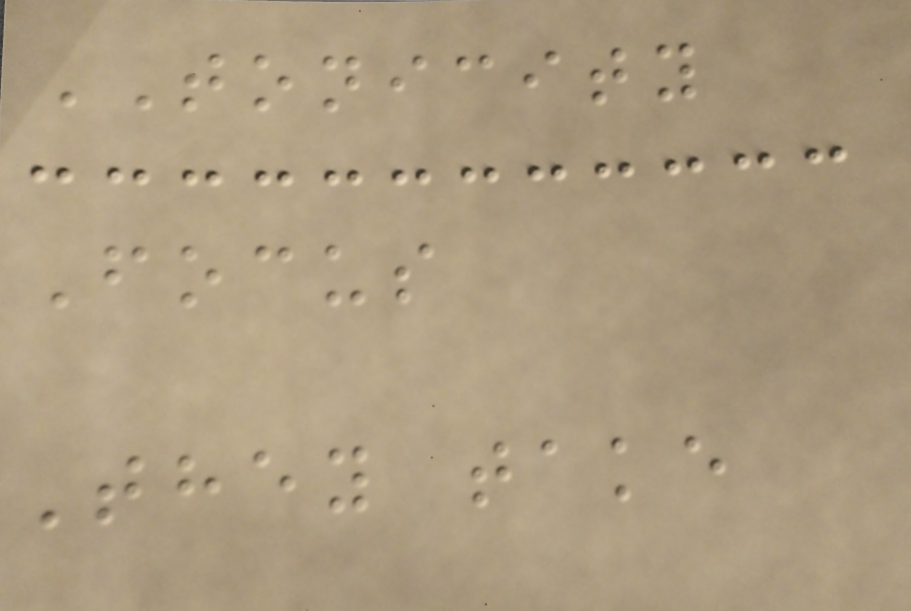TONICITY
Focus
They take
